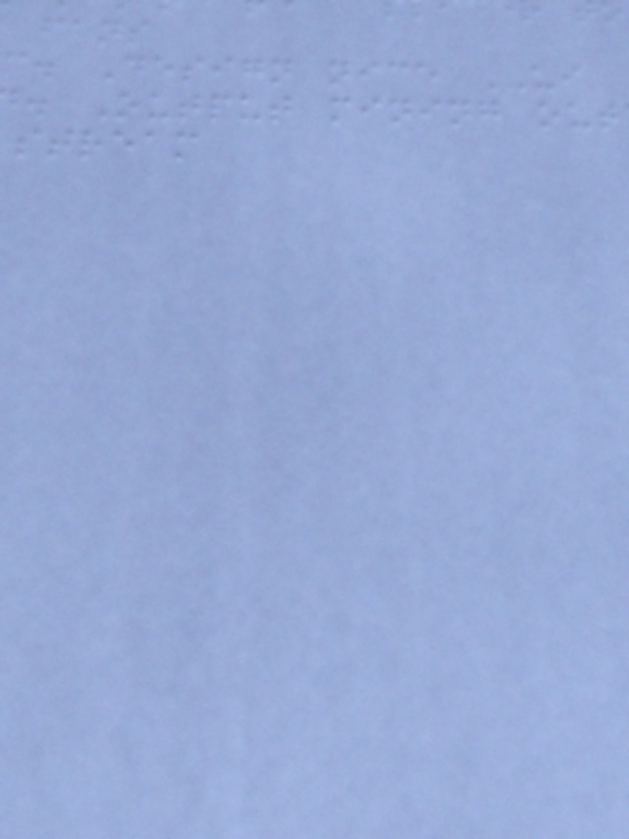fans
c. Design nice UI
. Output mining out
stream
